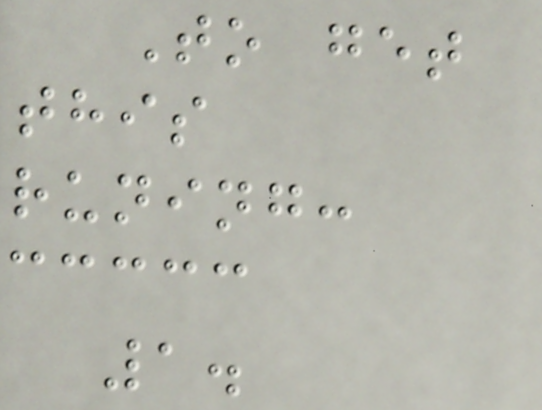To get
this
runing:
1.
